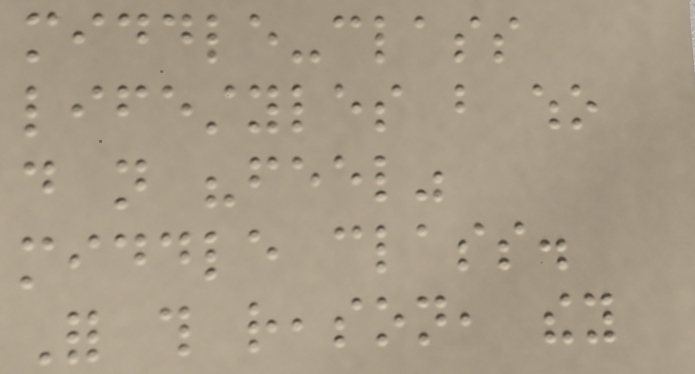middle-class
lifestyles but who
do not "feel"
middle class.
For this reason, they
